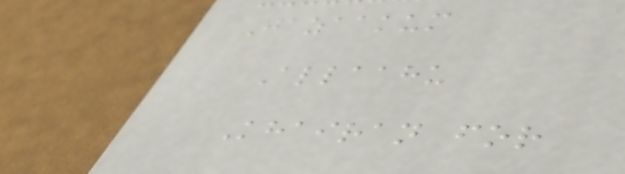Jazaakum
Allaahu
Khairan for
